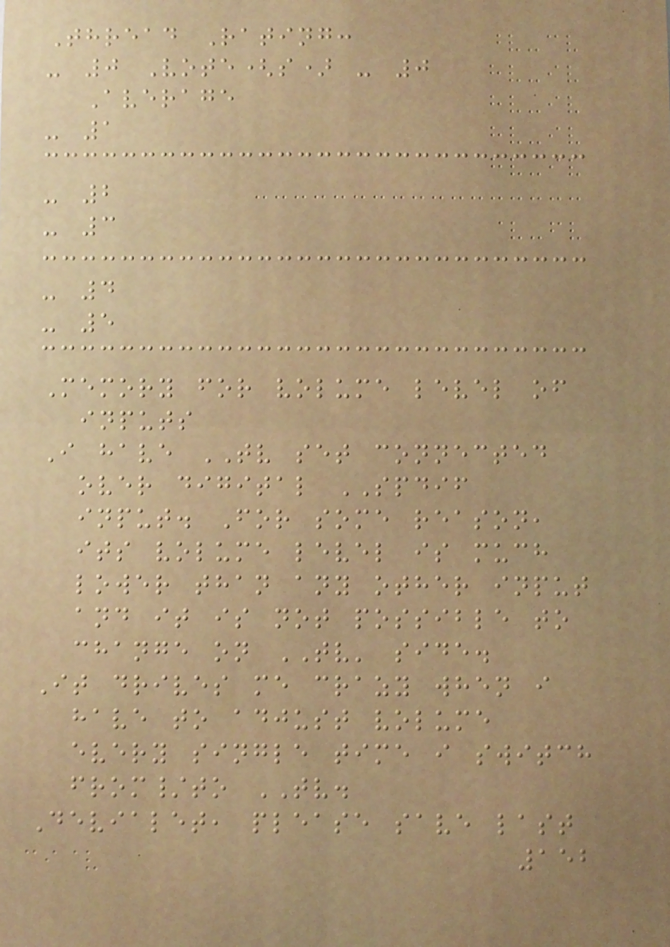Thread Rating:
- 0 Vote(s) - 0
Average
- 1
- 2
- 3
- 4
- 5
Memory for volume level of
inputs
I have TV set connected
over digital SPDIF
input. For some reason,
its volume level is much
lower than any other input
and it is not possible to
change on TV' side.
It drives me crazy when i
have to adjust volume
every single time i switch
from/to TV.
Devialet, please save last
152
